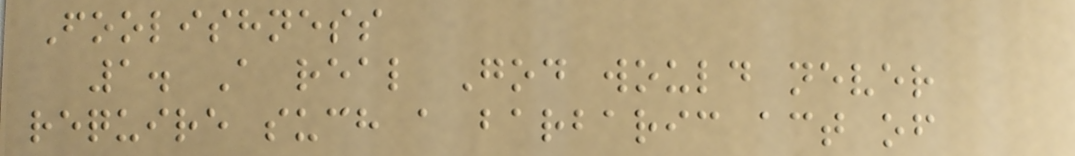Foolishness
1. A real God would never
require such a barbaric act of
